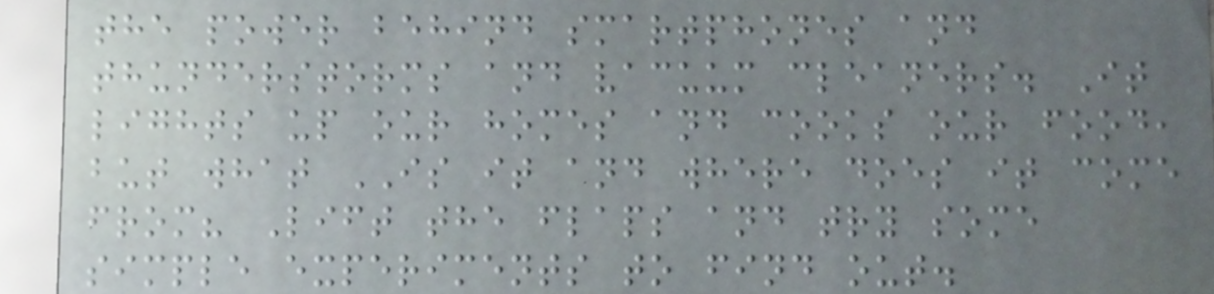the power behind smartphones and
thunderstorms and vacuum cleaners. It
lights up our homes and cooks our food,
but what IS it and where does it come
from? Lift the flaps and try some
simple experiments to find out.
